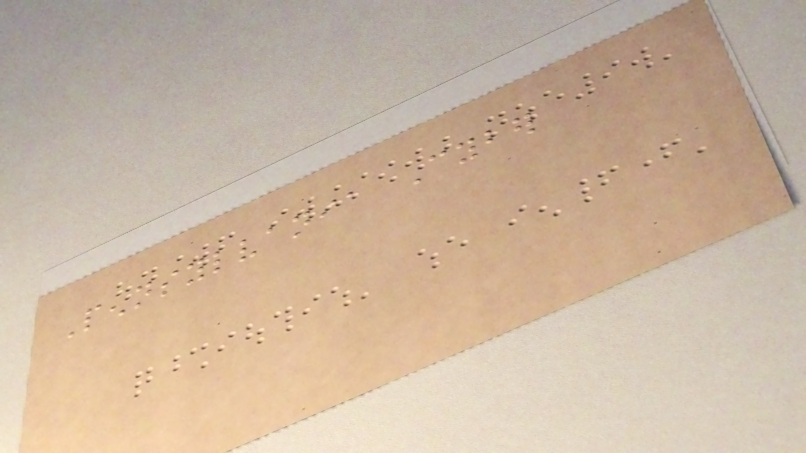Pennsylvania Cyber
